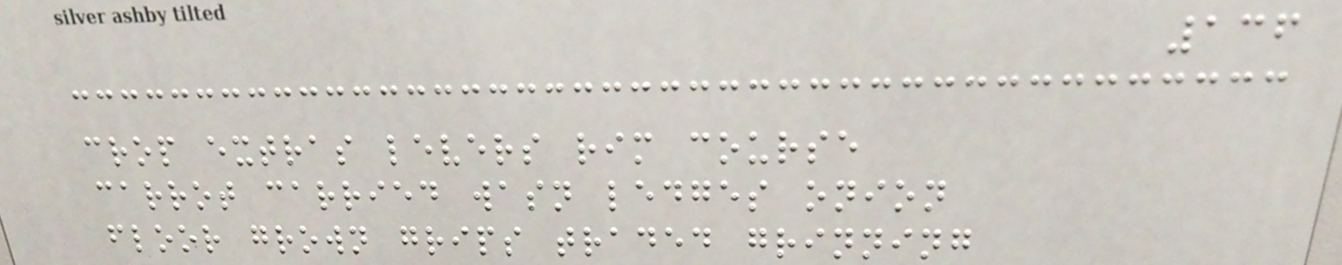136
crop extras levers rim course
carrot carried wasn ledges onion
floor grown grips traded grinning
